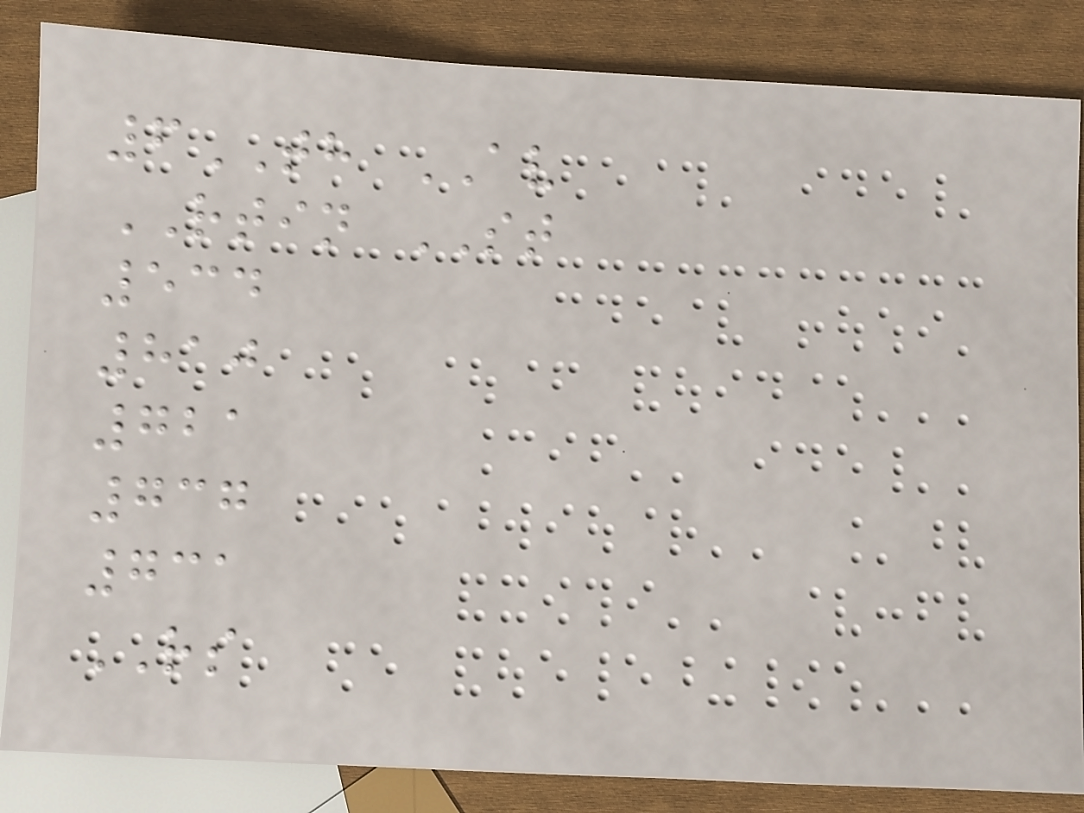6TH AV
RTIN ST
534
810
721
737
731
RS
